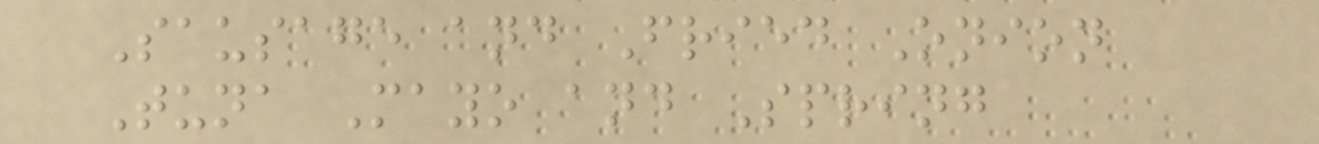Sausage and Fried Onion
Tuna Mayo and Spring
